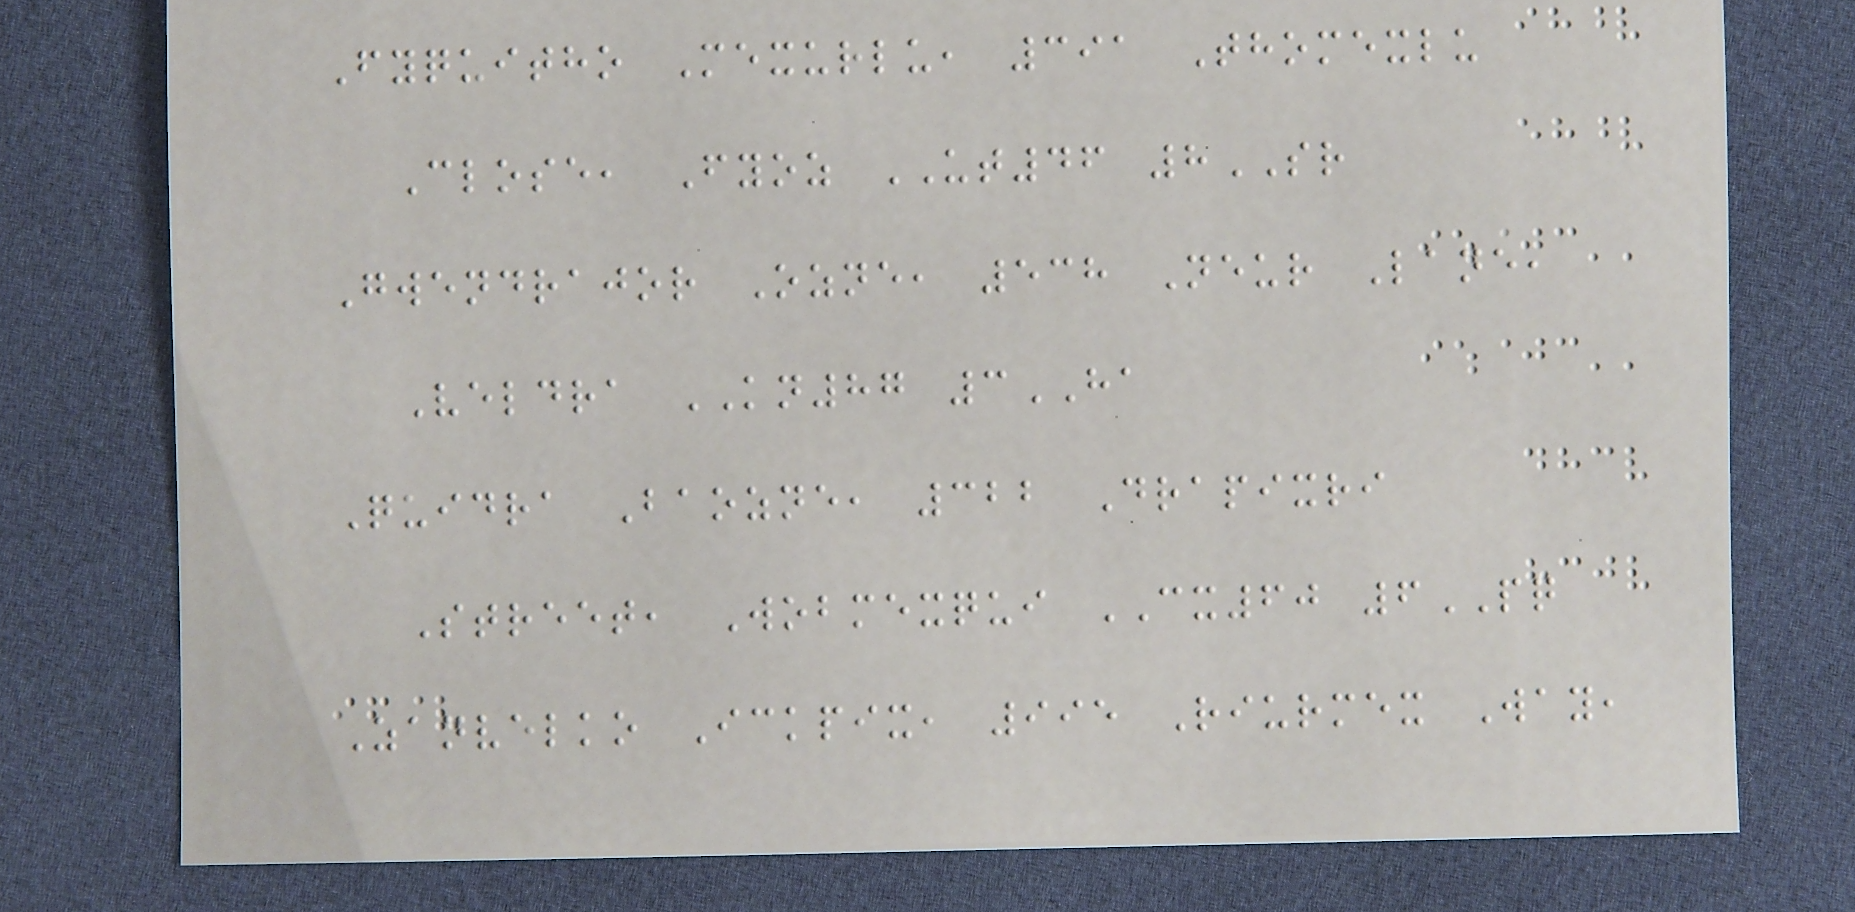Fyquitho Mexurlu, 391 Thomexlu
Close, Fyoz UT46 8SR
Gwendrajor Ozne, 538 Neur Lane,
Veldra KN87 3HA
Quidra Baozne, 322 Drapixri
Street, Wobmexqui CX60 6PQ
Zanvelko Ickpix, 995 Riurmex Way,
